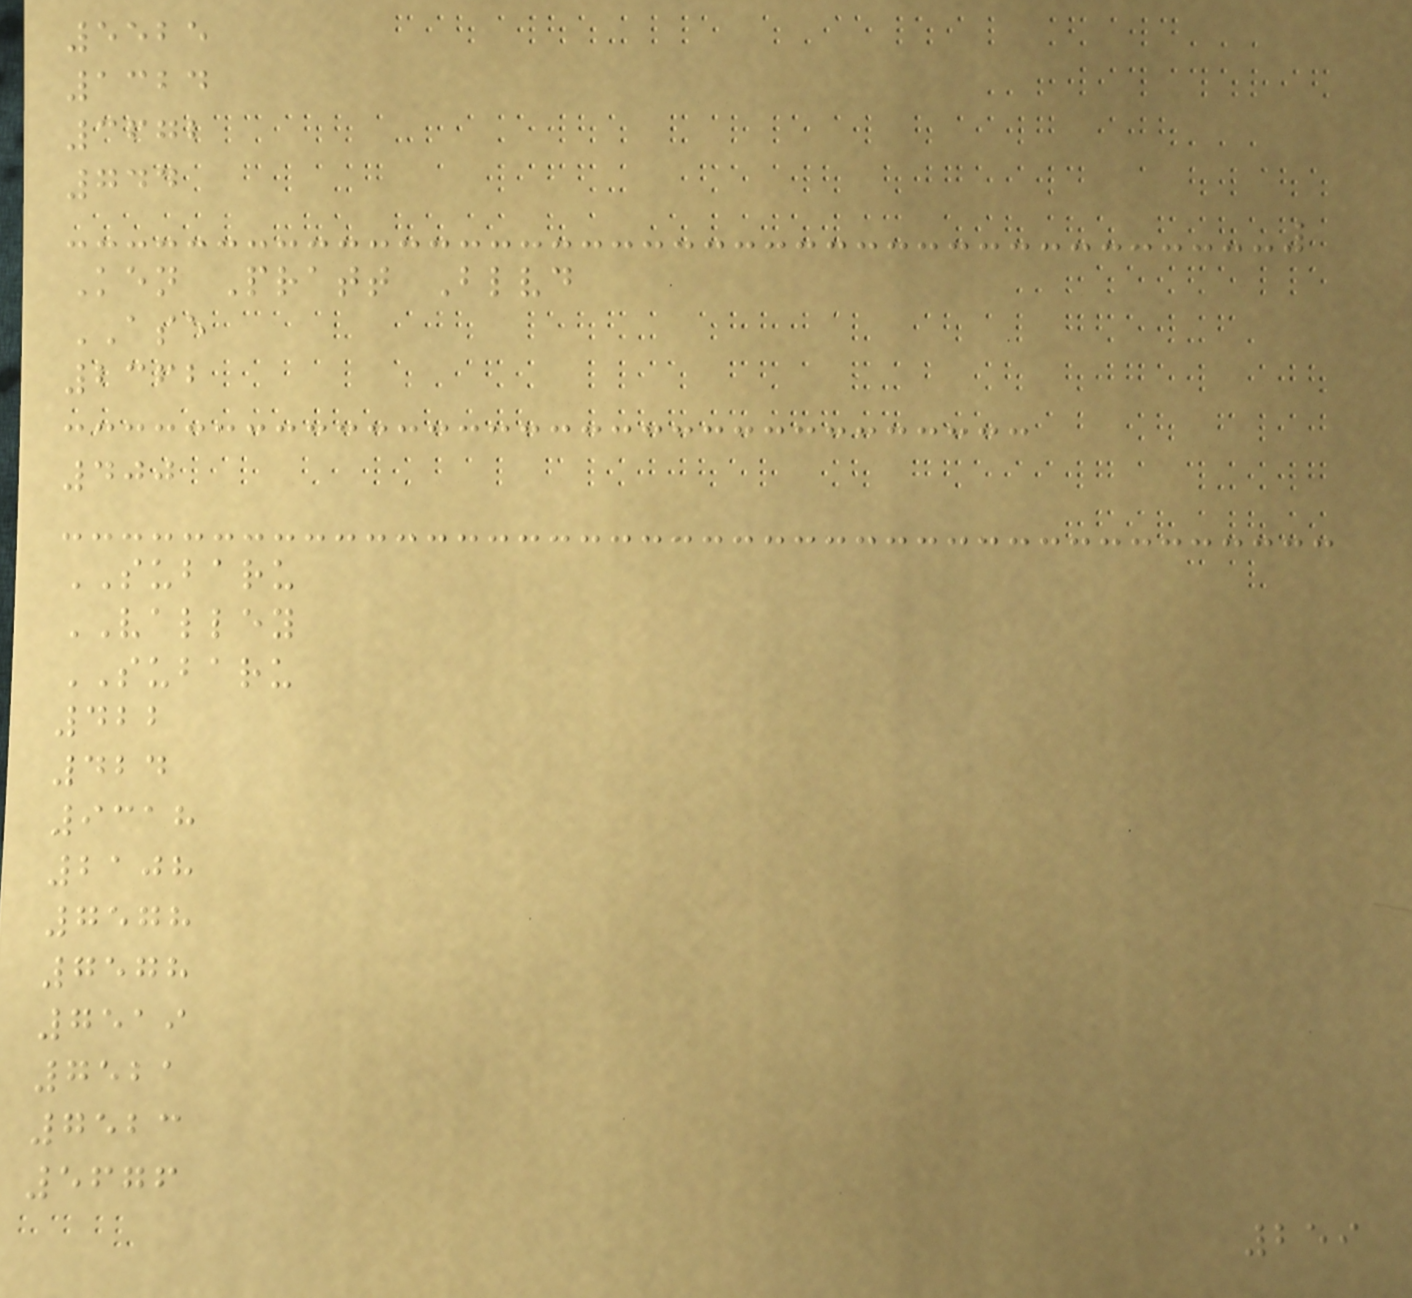5525
1324
3672
744
Ken Pratt Blvd
ASE
2362
400
SUBARU
VALLEY
SUBARU
422
424
9318
2108
7578
7578
7519
7521
7523
5676
259
